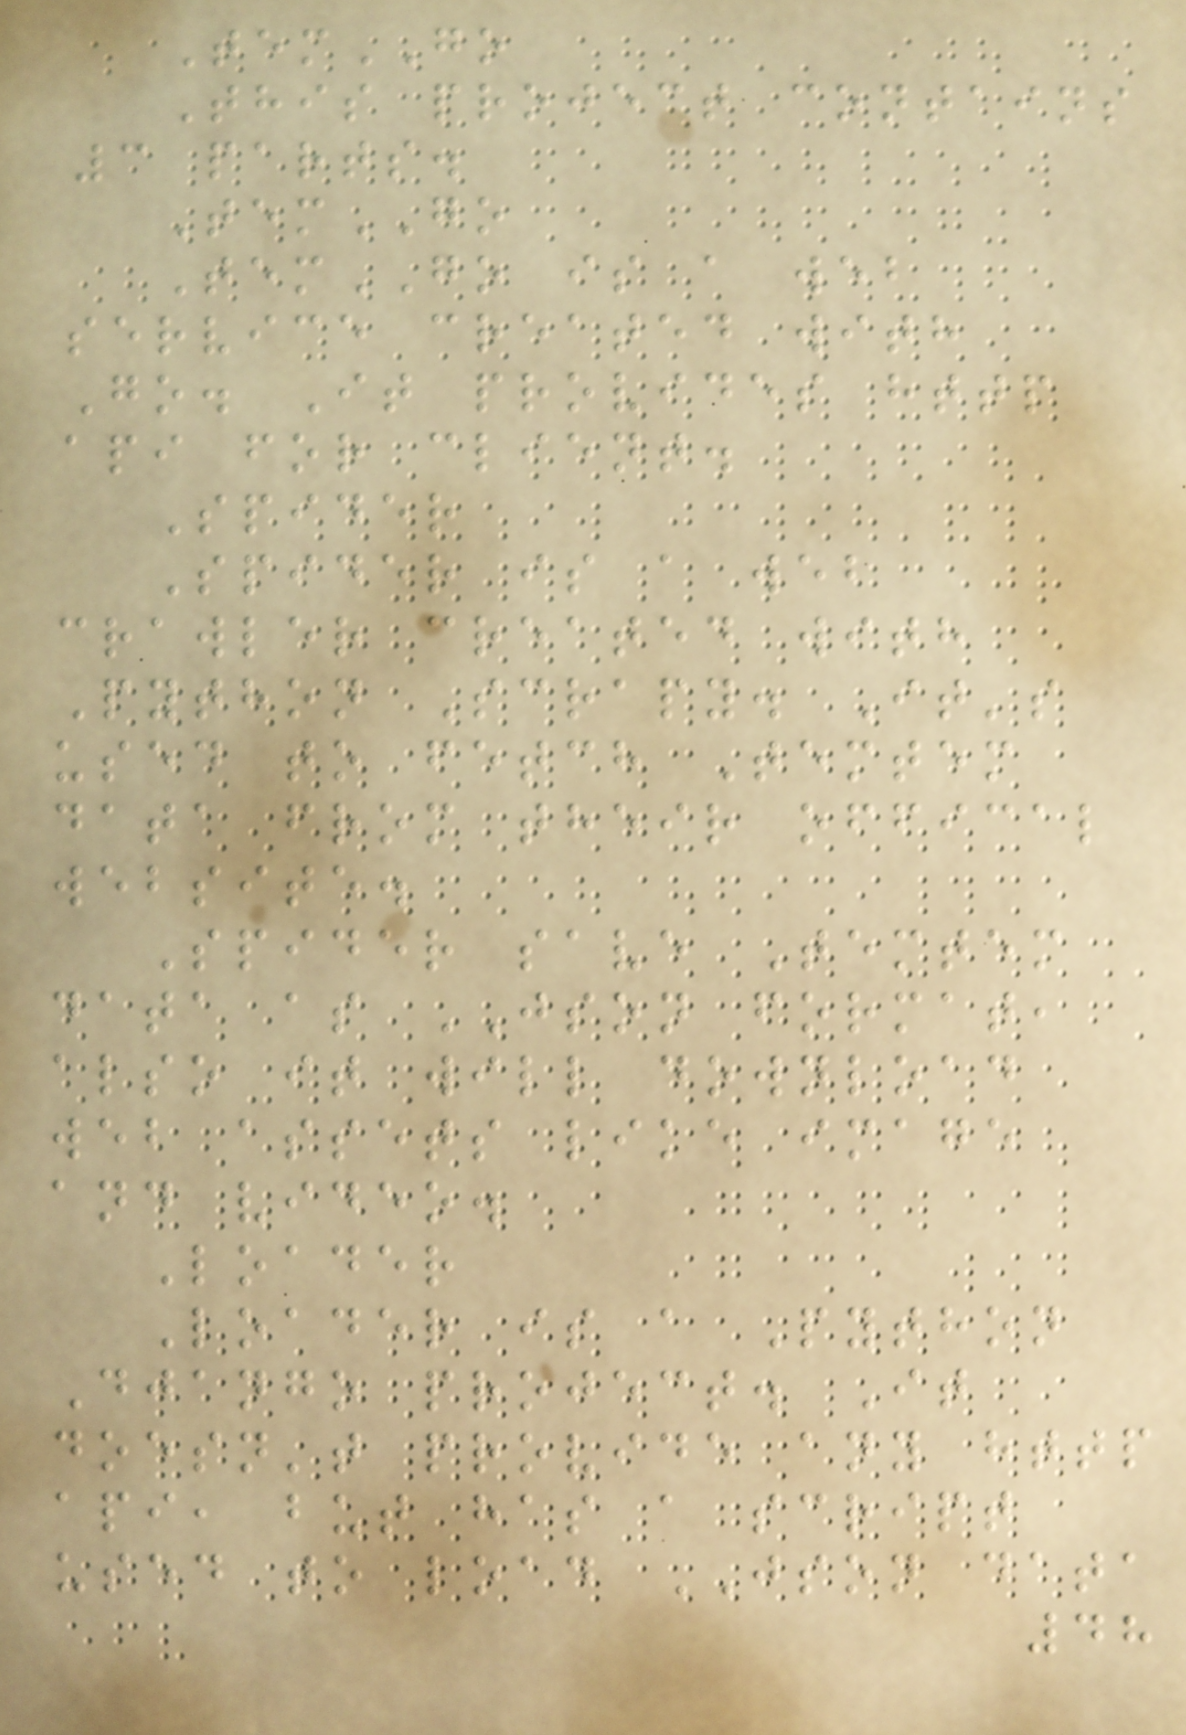TemGO
This project contains
3 parts.
TemGO
TemGO is a web
service created with
Go. It provides http
api for client.
Spider
Spider is a web
crawler created with
Python Scrapy. It's
used to fetch Temtem
data from their offical
website.
Spider save Temtem
data as JSON format,
also it will download
web assets like image
and video.
Loader
Loader is a Python
Django project. It
doesn't provide any http
api, but has a script
used to load JSON data
48
